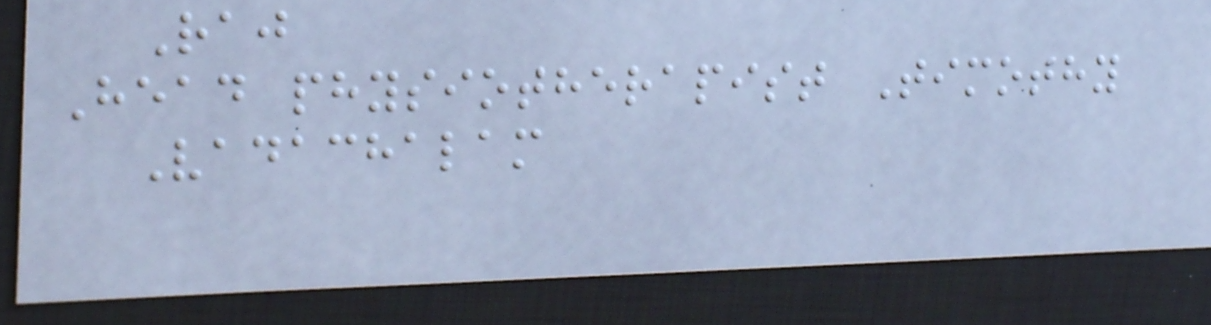Raj
Head physiotherapist Timothy
Vadachalam
